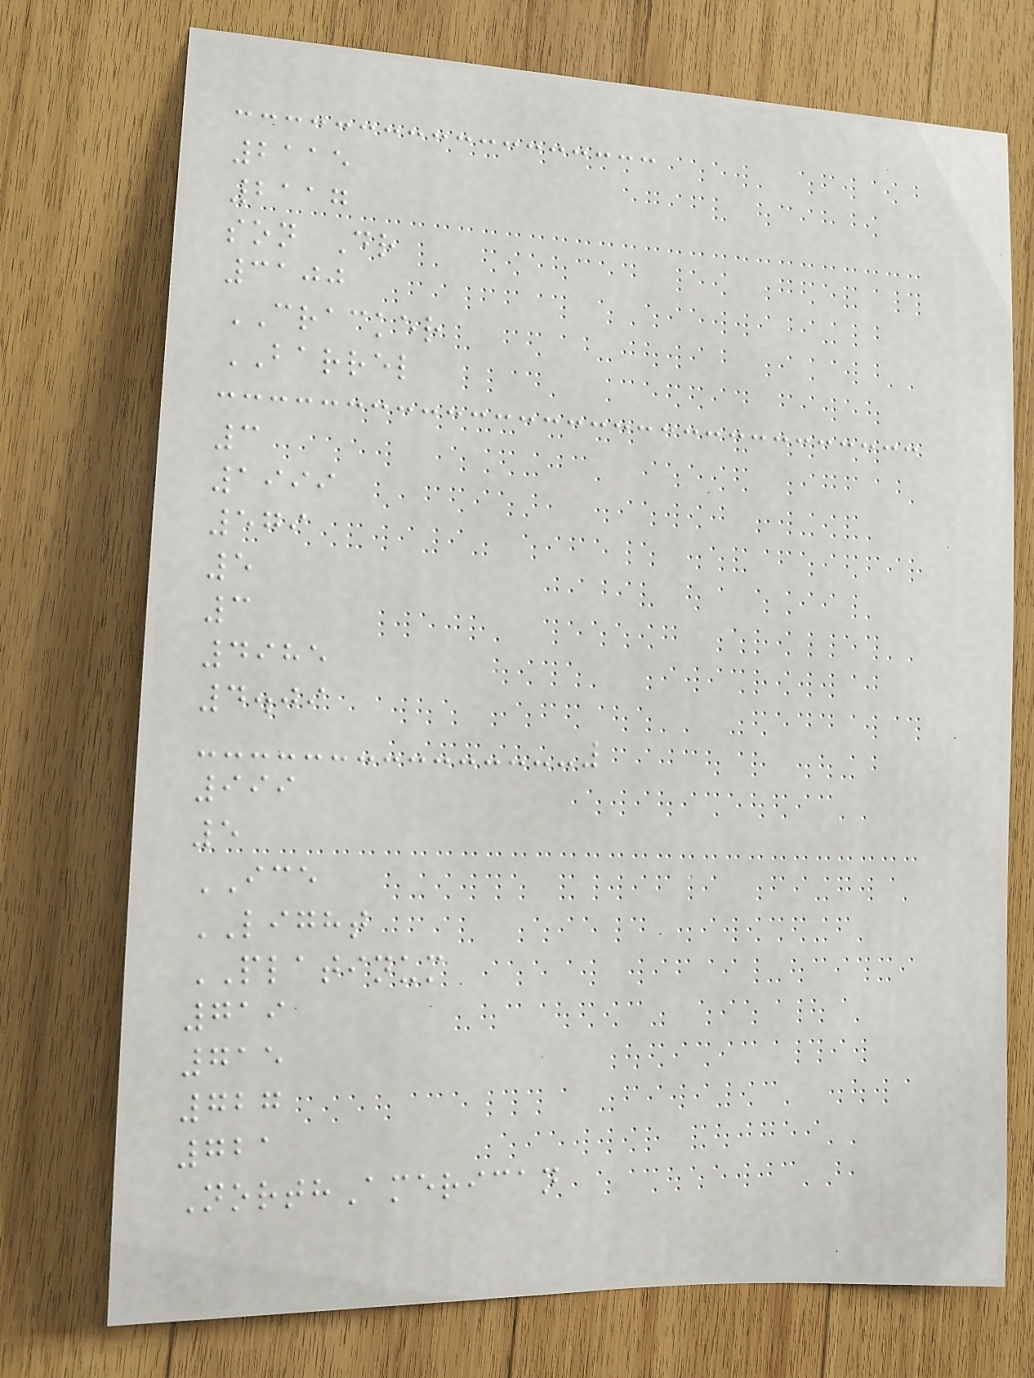2115
2117
son Dr
3100
CRACKER
BARREL
3
1999
579
5
3
4985
4.09
999
5
ICE
LIGHT
PLATINUM
719
715
727
721
NorthAmerican
